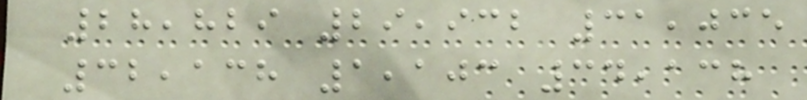28,829 29,932 31,035
32,138 1,103 34,138
